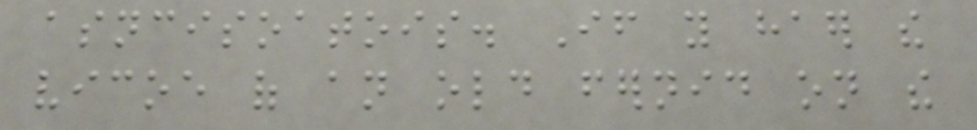asncisoatois. If you haer the
vicoe of an old fernid on the
